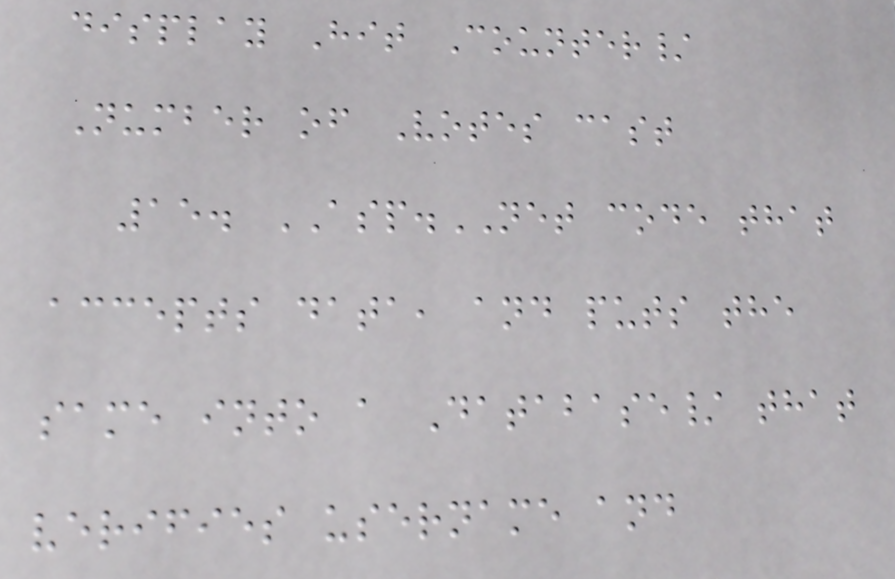display Hit Counter/
Number of Votes cast
15. ASP.NET code that
accepts data, and puts the
same into a Database/ that
verifies username and
